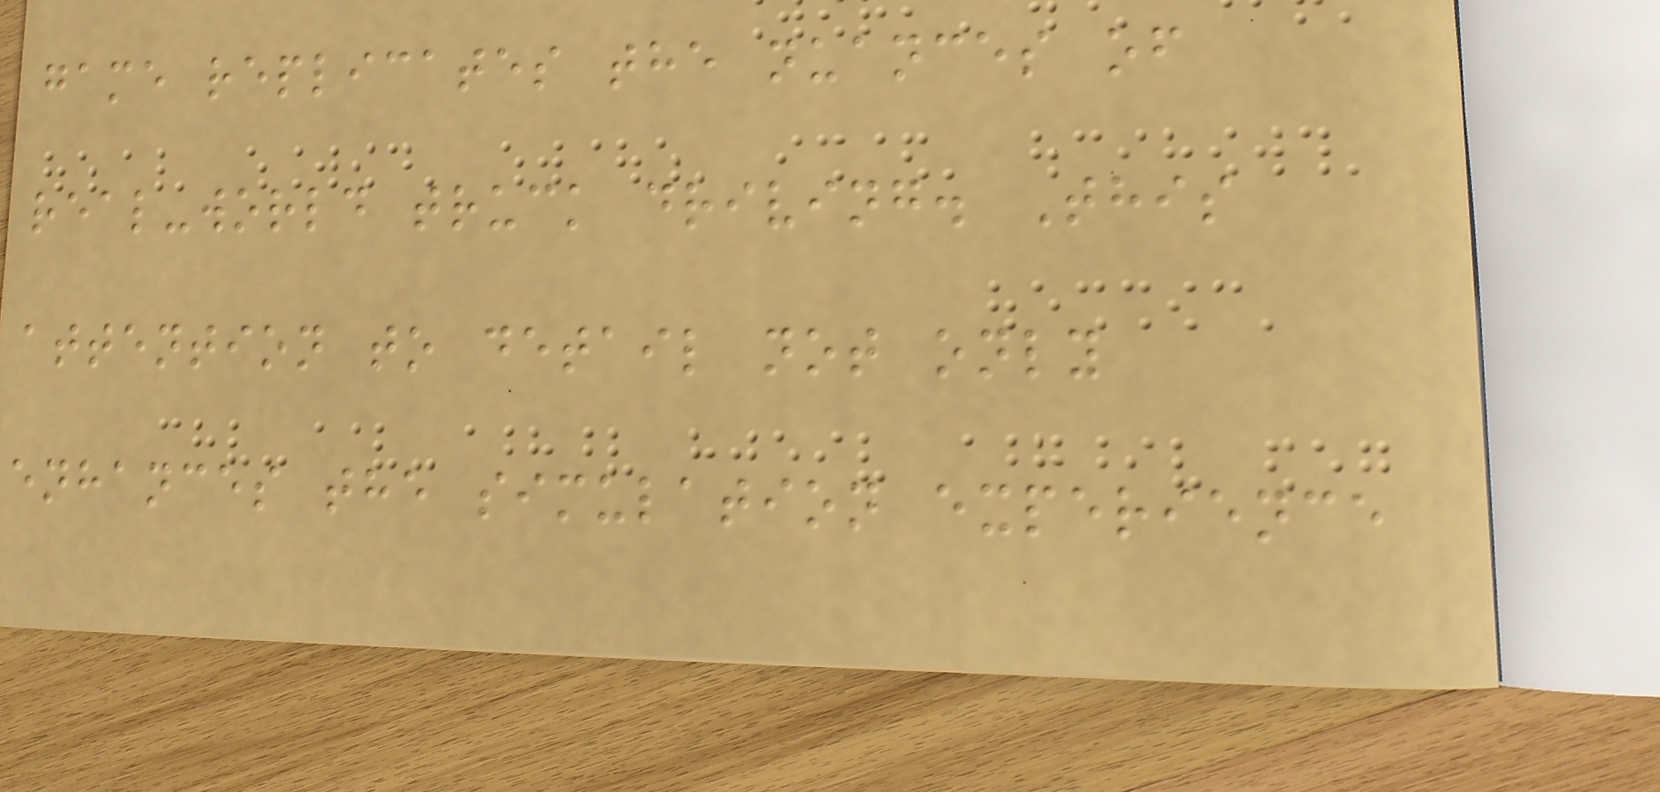game replicates the nuances of
real-world truck driving. This
attention to detail not only
enhances the simulation experience
